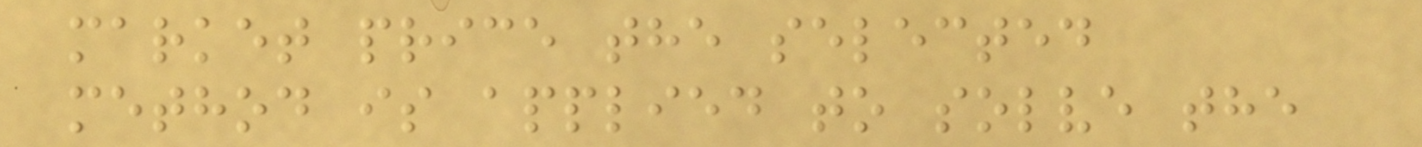market price the selected
method is applied to solve the
